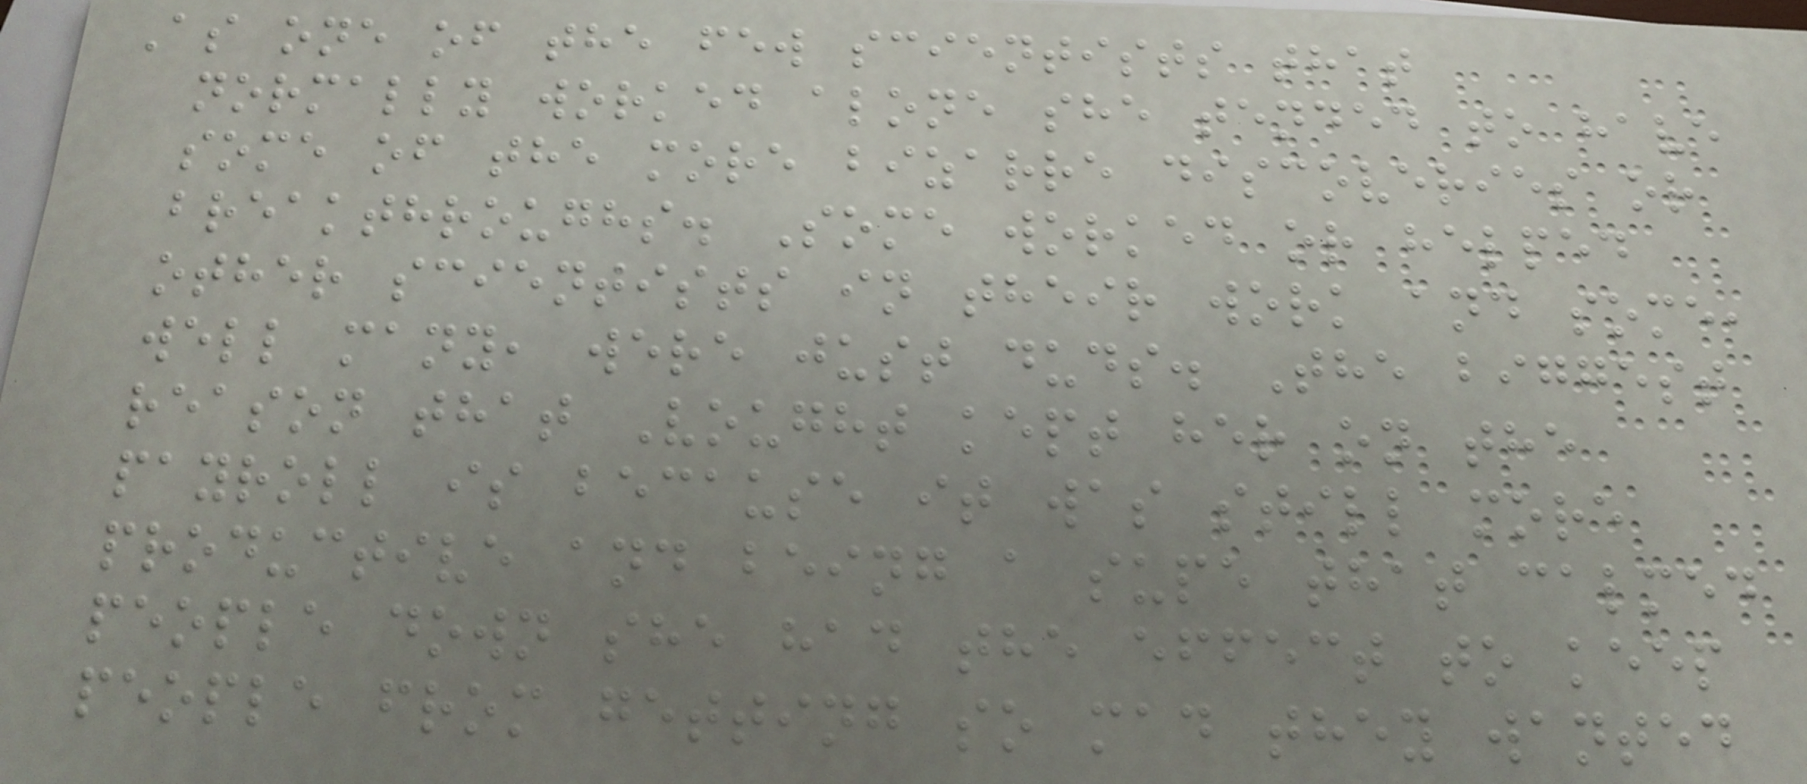As one of the few scientists that
normally worked alone she tended to have
some of the more bizarre discoveries or
breakthroughs. Some worked or helped
other scientists in their work and some,
well many, were just duds. The biggest
reason that Vought kept her on the
payroll is because it was still more
productive and being a supe that calmed
people down she had the effect to keep
people from getting so mad they wanted
